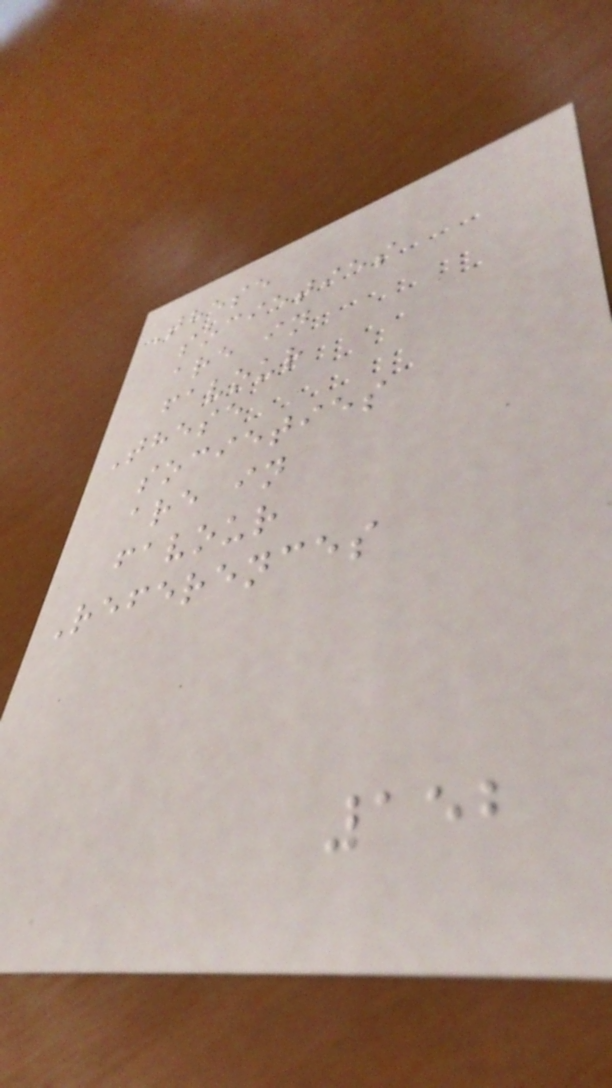These
societies
are in
favour
These
societies
are in
favour
References
152
